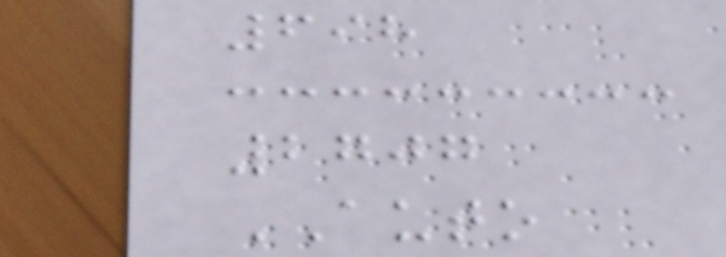698
2707
AUTO
